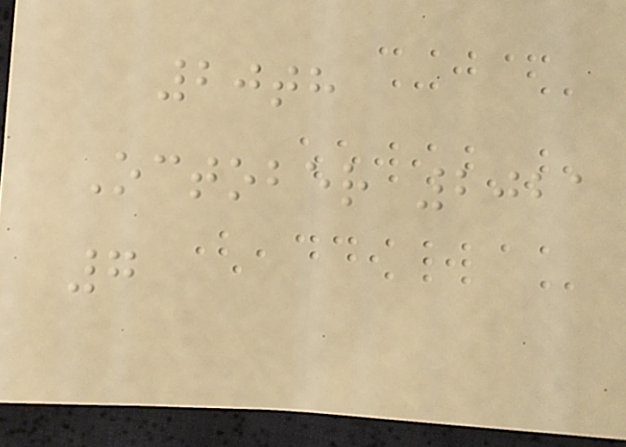20th
October 2021
7
